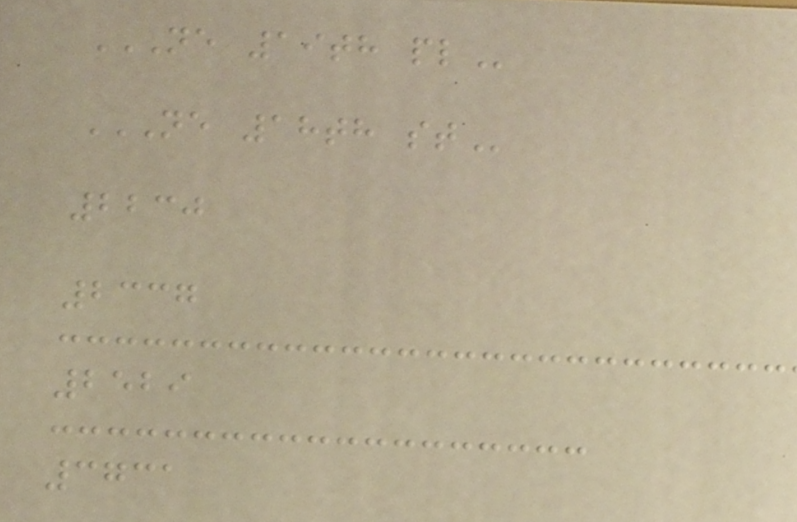NE 19TH PL
NE 18TH ST
2230
2337
2529
3731
